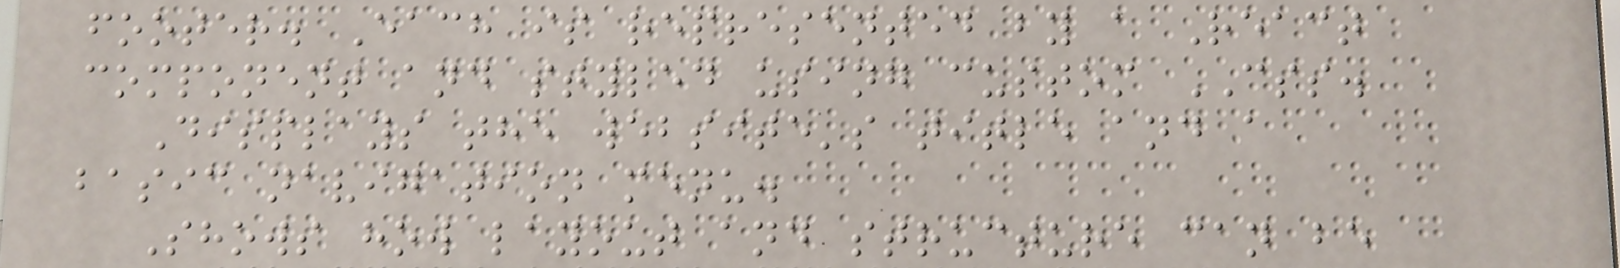footer. Each is represented by a React
component and styled using custom CSS.
Displays the website's title and a
basic navigation menu.
Shows how layout and structure can be
